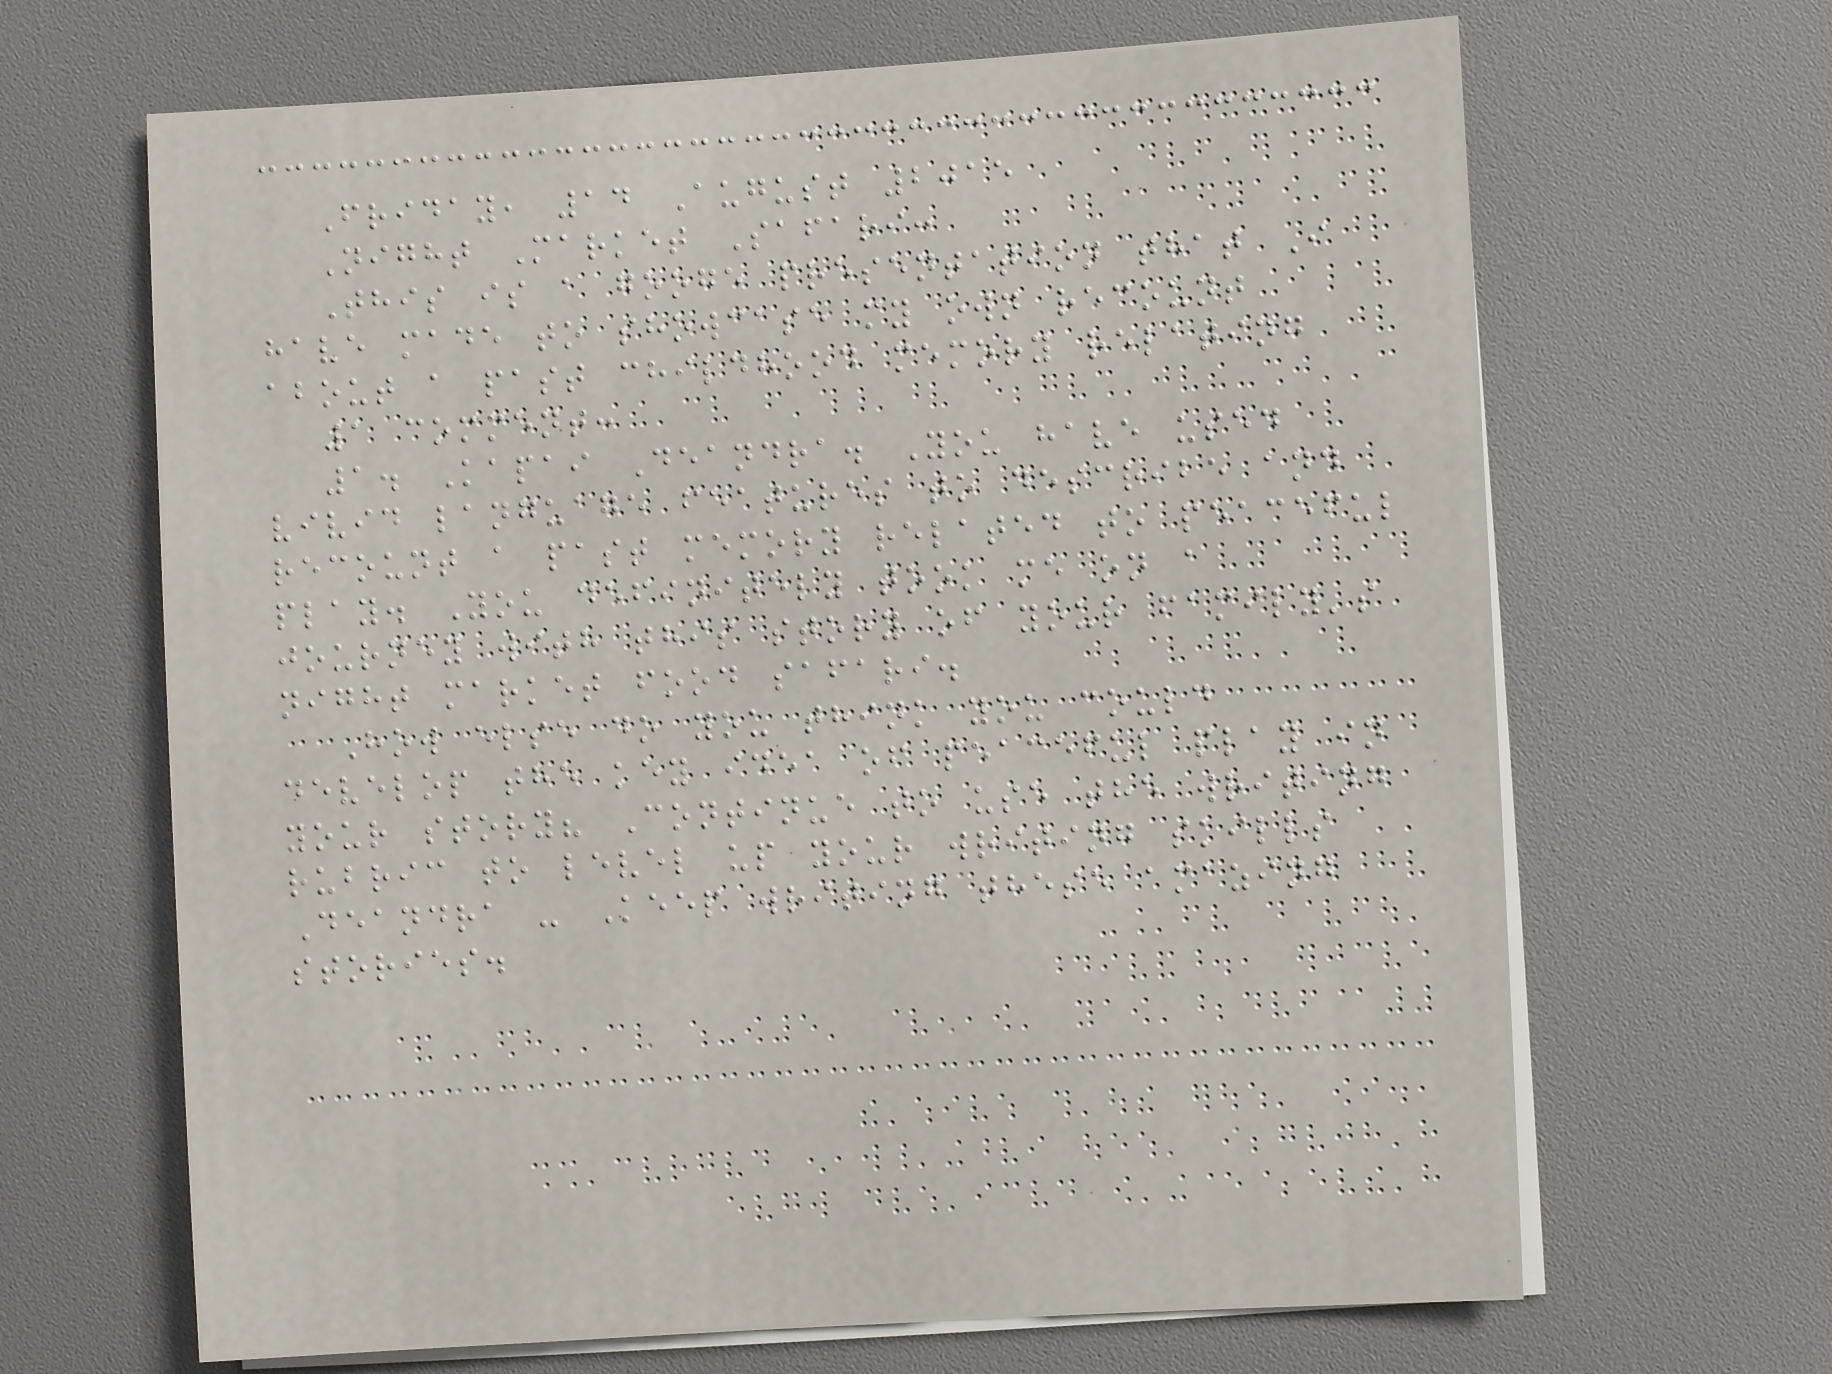Friday, 14 August 2015
Night Market Safari:
This is a googe presentation that I
have made to showcase my own recount
about a past childhood memory relating
1 comment:
1. Kapai Deandra. You have used
vivid language features to describe and
recount a past memory related to peaceful
play. You definitely took me on a
journey with this story of your family's
night market food safari.
How else do you think you could
develop the key idea of peaceful play in
your story? Continue to use the writing
rubric to level up your writing skills
Deandra - Keep writing these amazing
stories.
